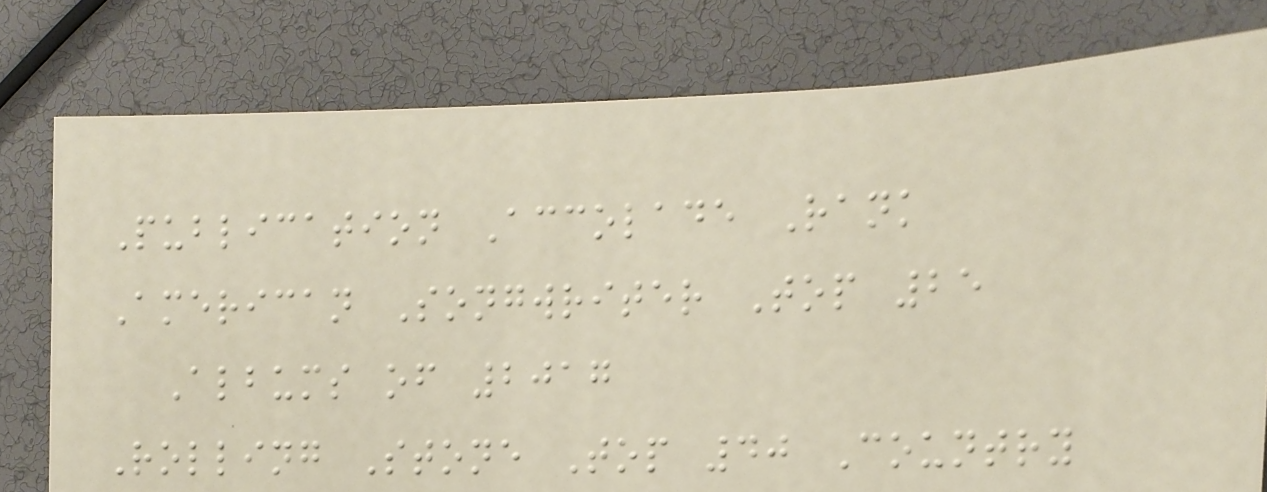Publication Accolade Rank
American Songwriter Top 25
Albums of 2017
Rolling Stone Top 40 Country
